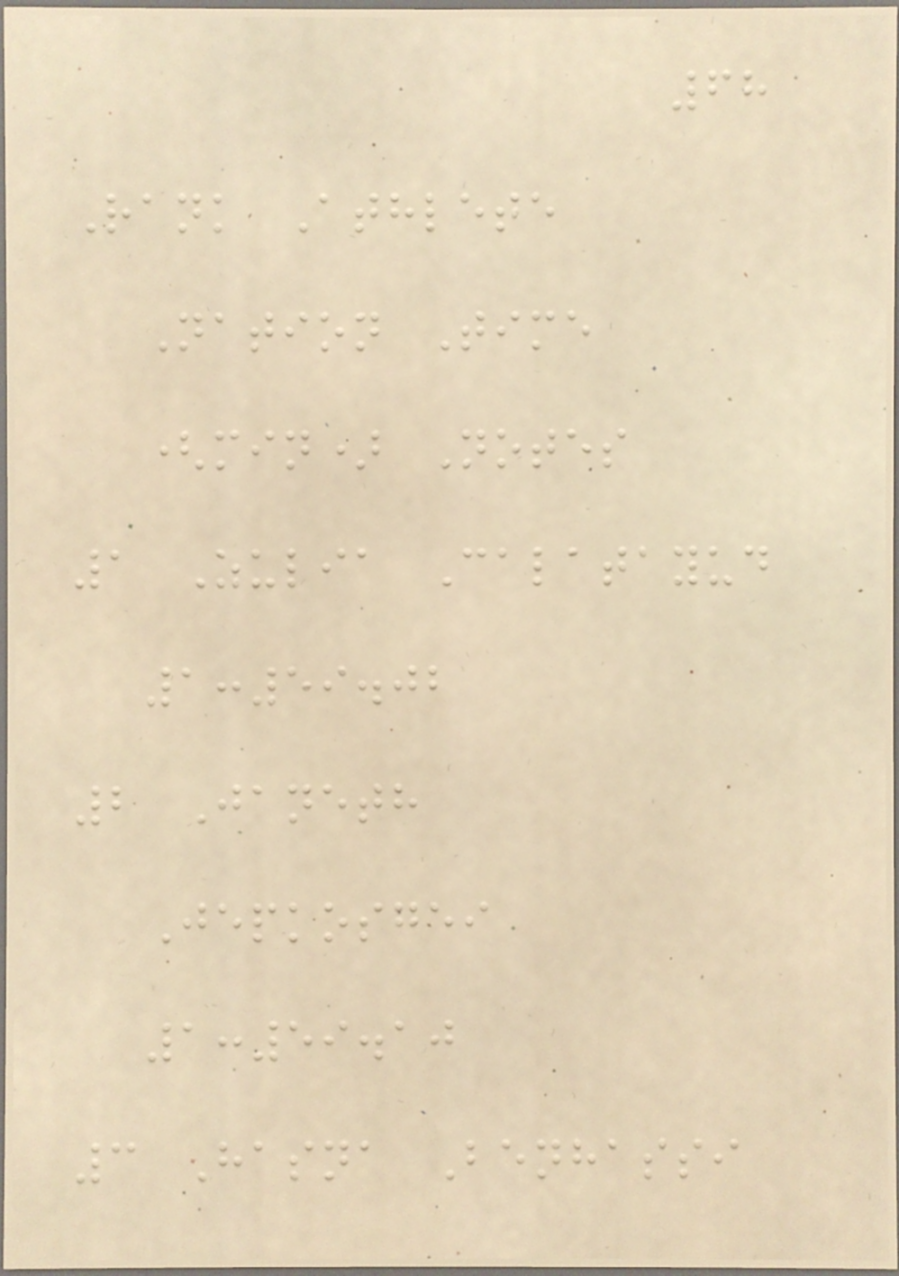68
Rank Athlete
Nation Time
(min) Notes
1 Zulia Calatayud
1:59.02
2 Janeth
Jepkosgei
1:59.10
3 Hasna Benhassi
